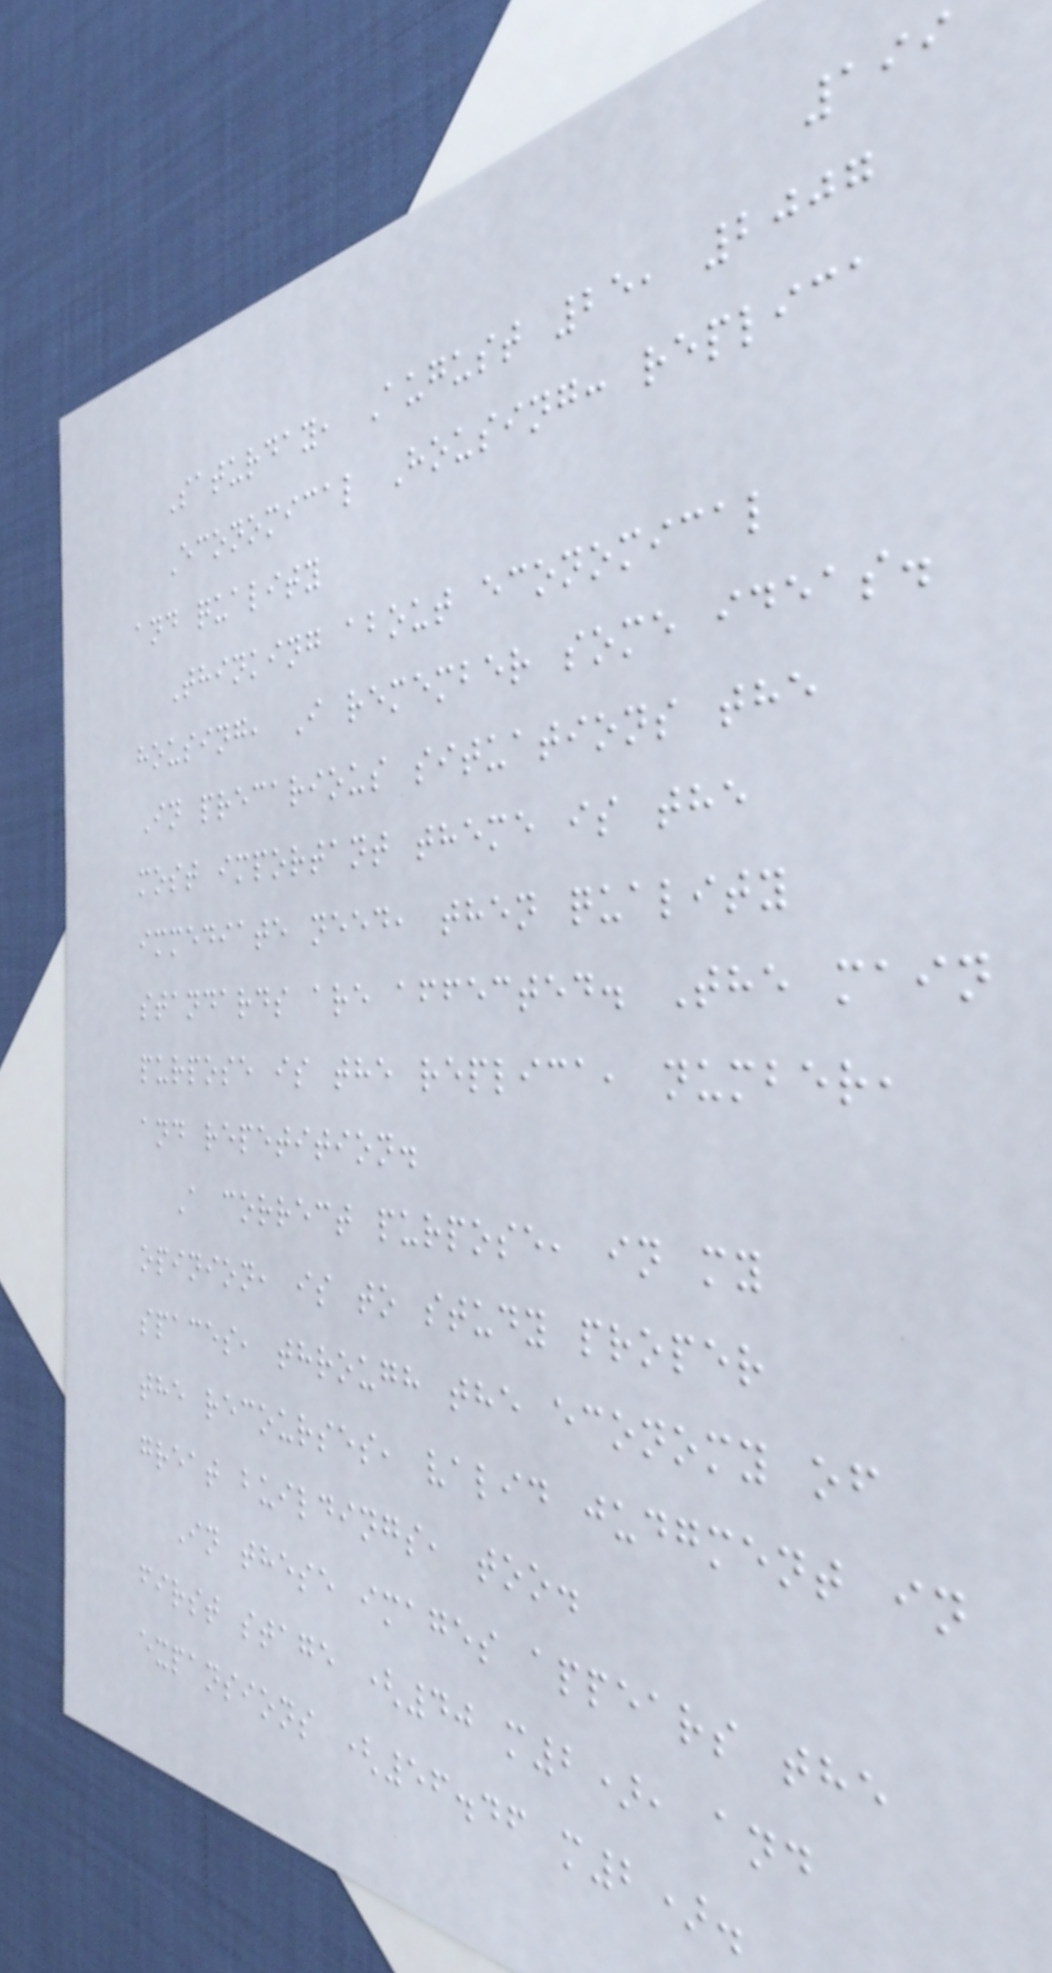199
Saturday, August 25, 2007
Economical Housing: replica
and quality
Thinking about economical
housing, I remember some ideas.
In precarious situations the
most important theme is the
immediate need, then quality
standards are affected. The main
purpose is the replica, number,
and repetition.
A correct purpose, in my
opinion, is to study proper
spaces, through the economy of
the recourses, valid judgment in
great buildings, too.
In these images appears the
first stage (40 m2), and
expansions (56.46 m2).
